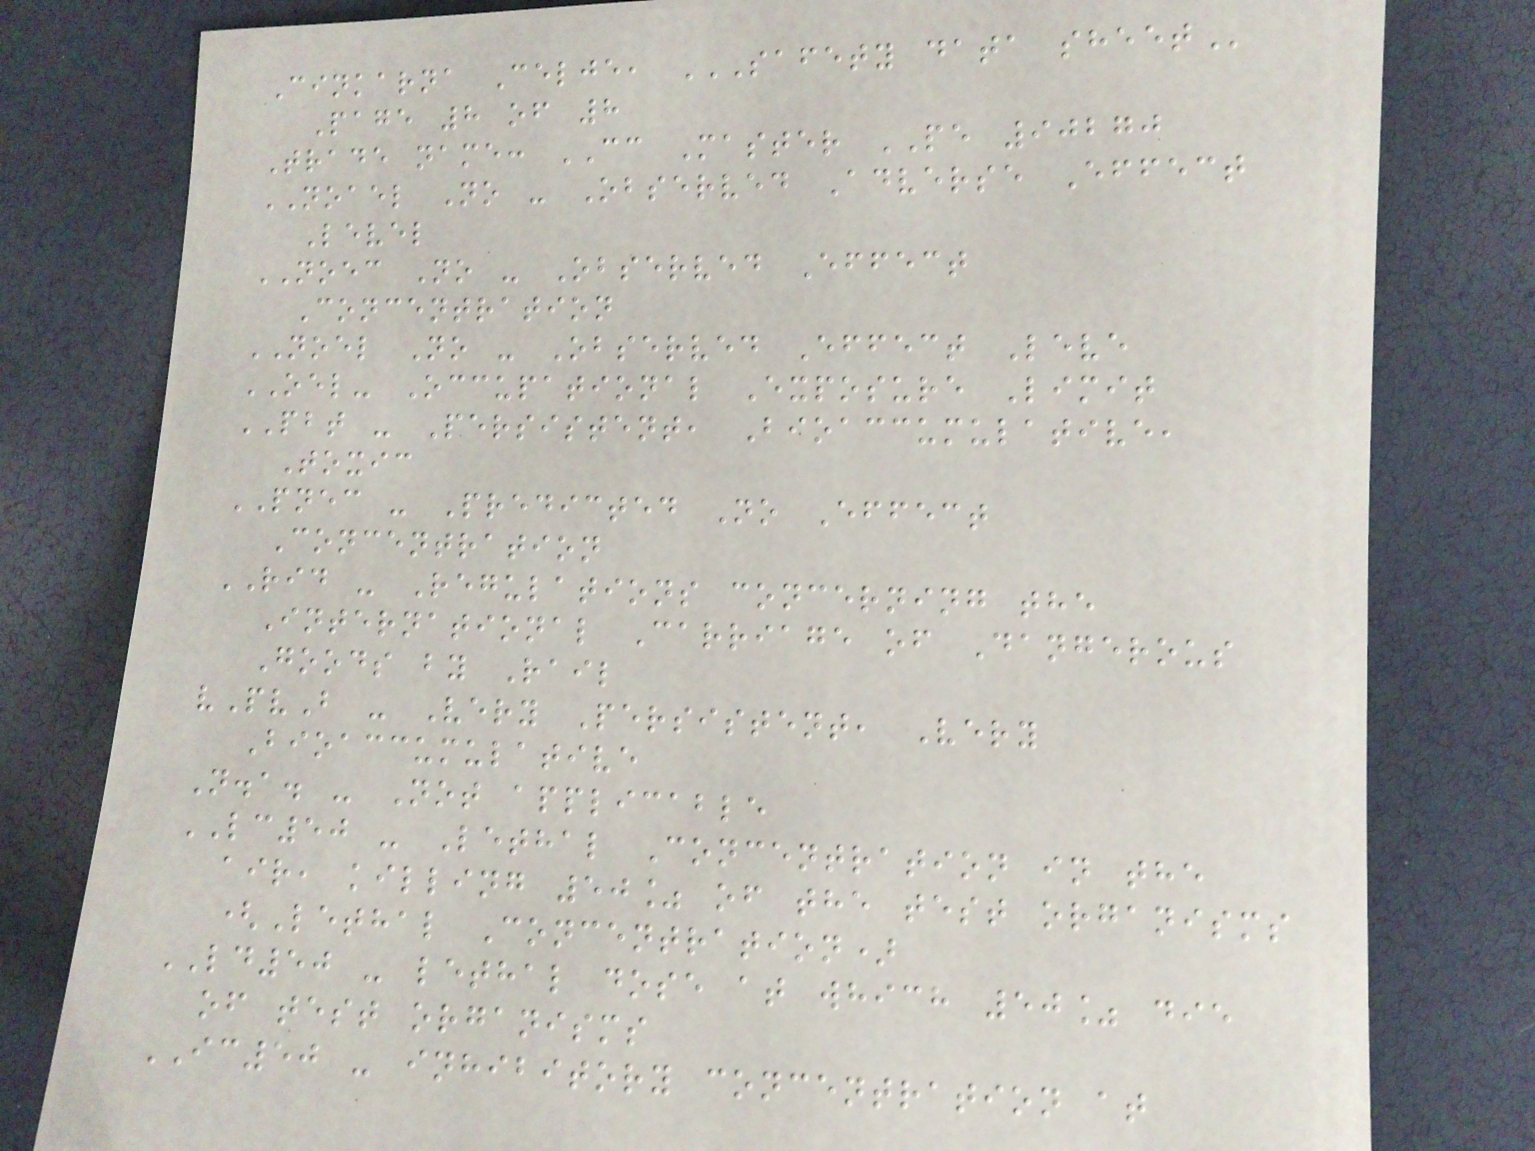Cinkarna Celje, SAFETY DATA SHEET
Page 8 of 8
Trade name: CC Master PE 90270
NOAEL No - Observed Adverse Effect
Level
NOEC No - Observed Effect
Concentration
NOEL No - Observed Effect Leve
OEL- Occupational Exposure Limit
PBT - Persistent, Bioaccumulative,
Toxic
PNEC - Predicted No Effect
Concentration
RID - Regulations concerning the
International Carriage of Dangerous
Goods by Rail
vPvB - Very Persistent, Very
Bioaccumulative
N.a. - Not applicable
LC50 - Lethal Concentration in the
air, killing 50% of the test organisms
(Lethal Concentration)
LD50 - lethal dose at which 50% die
of test organisms
IC50 - inhibitory concentration at
